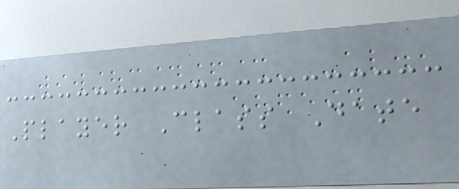Player Class Date
